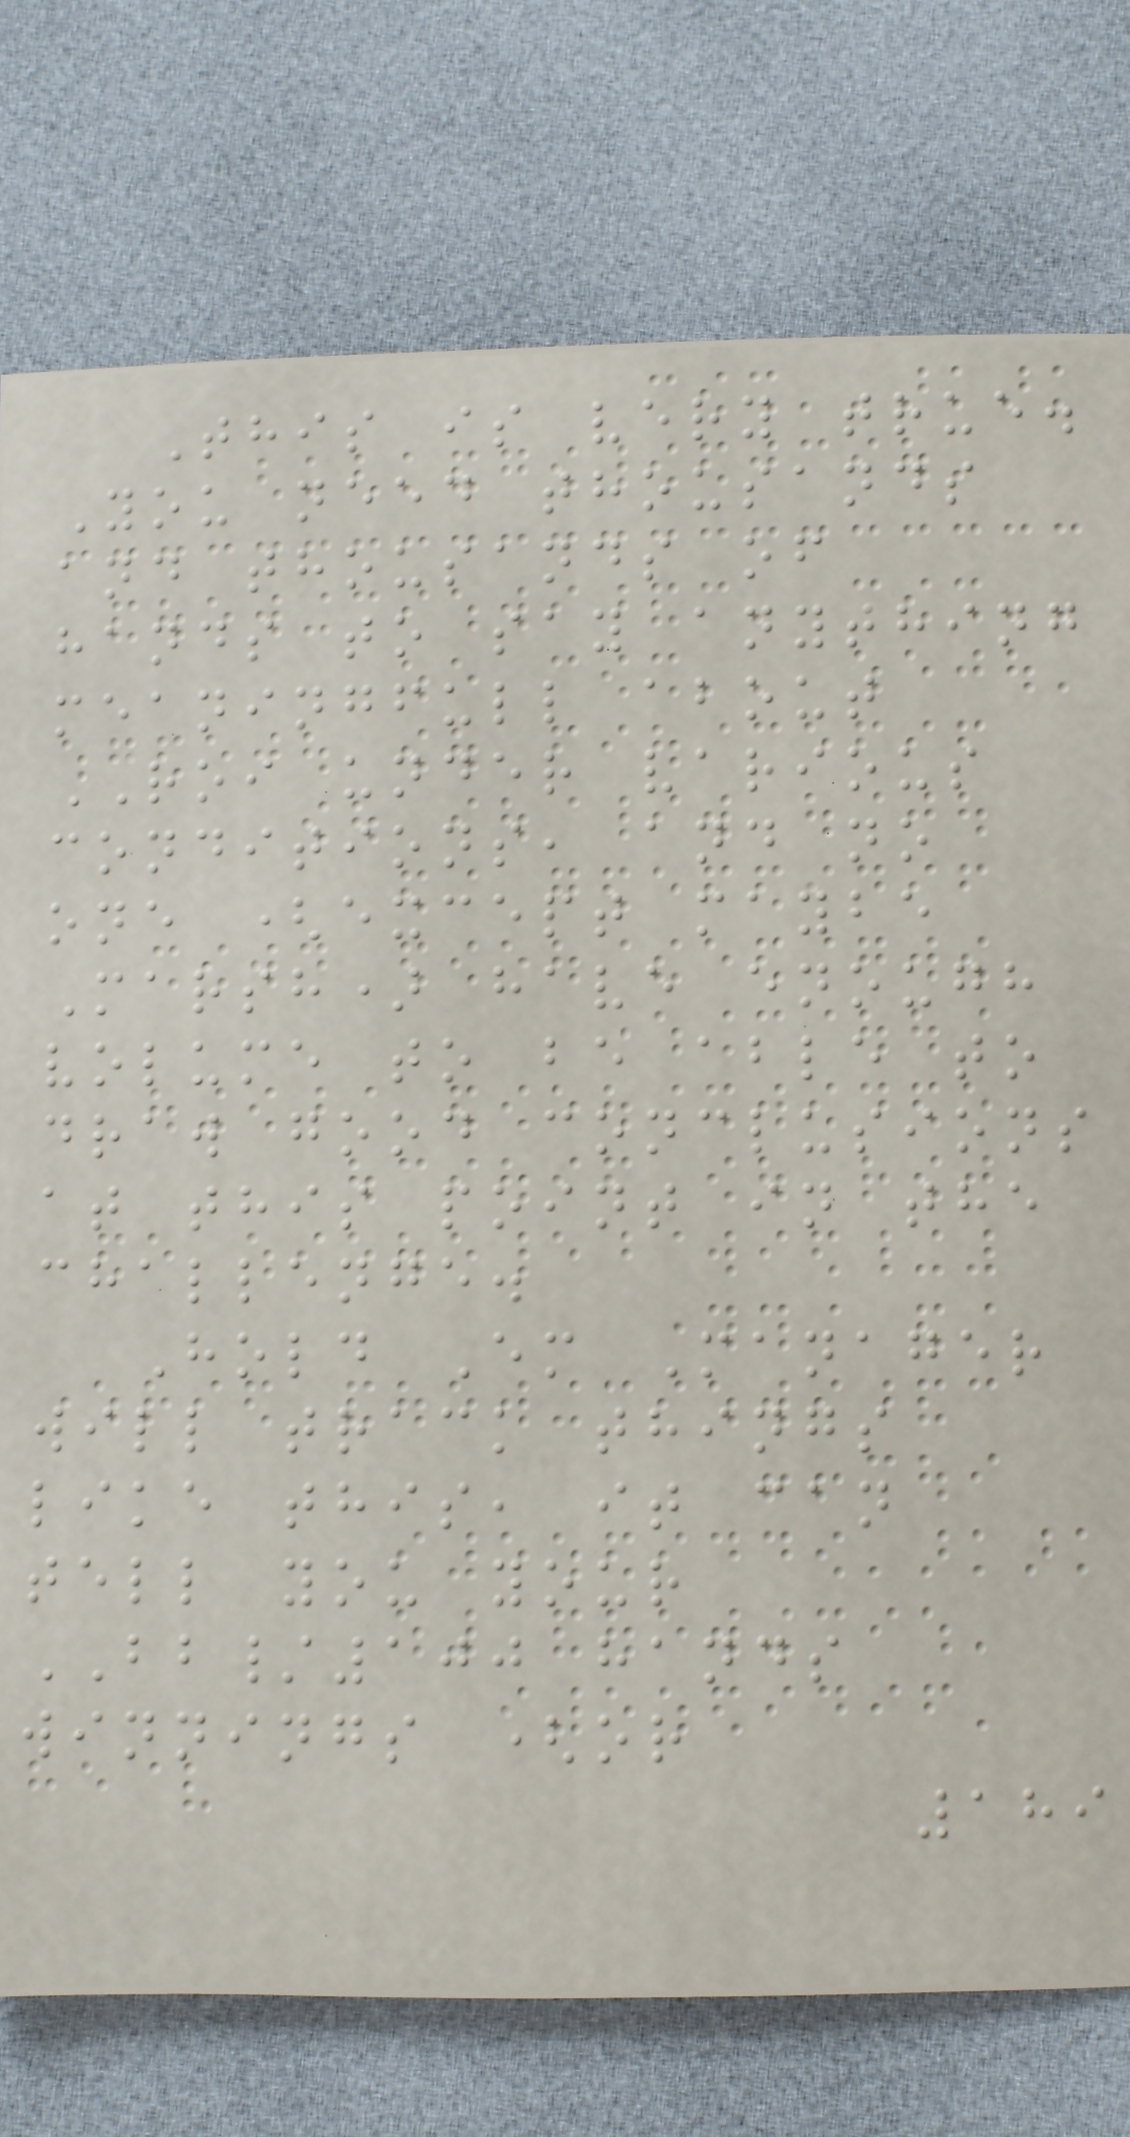This is very true.
You need thousands
and thousands of
hands to say anything
meaningfull about
ROI under various
conditions, and no
one (except maybe
Marsh) have enough
volume to be able to
draw good conclusions
at this point in the
challenge.
Hold Em Manager
will track things
like this, it can
tell you your
BB/100 hands
winnings (or
189
